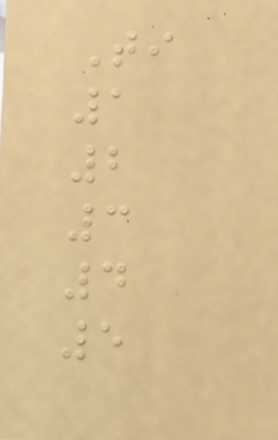Ti
1
2
3
4
5
